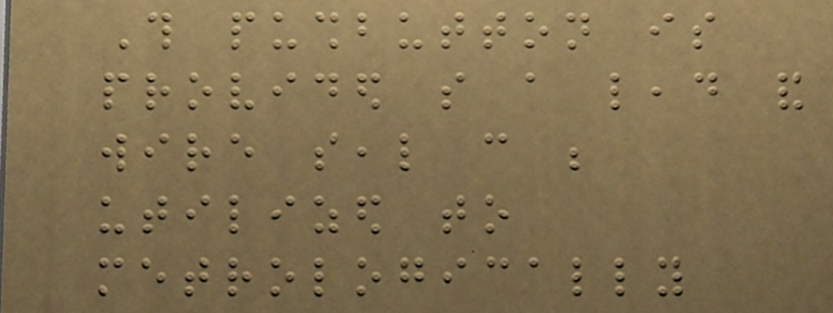This pushbutton is
provided so a lead and
wire seal can be
utilized to
metrologically
